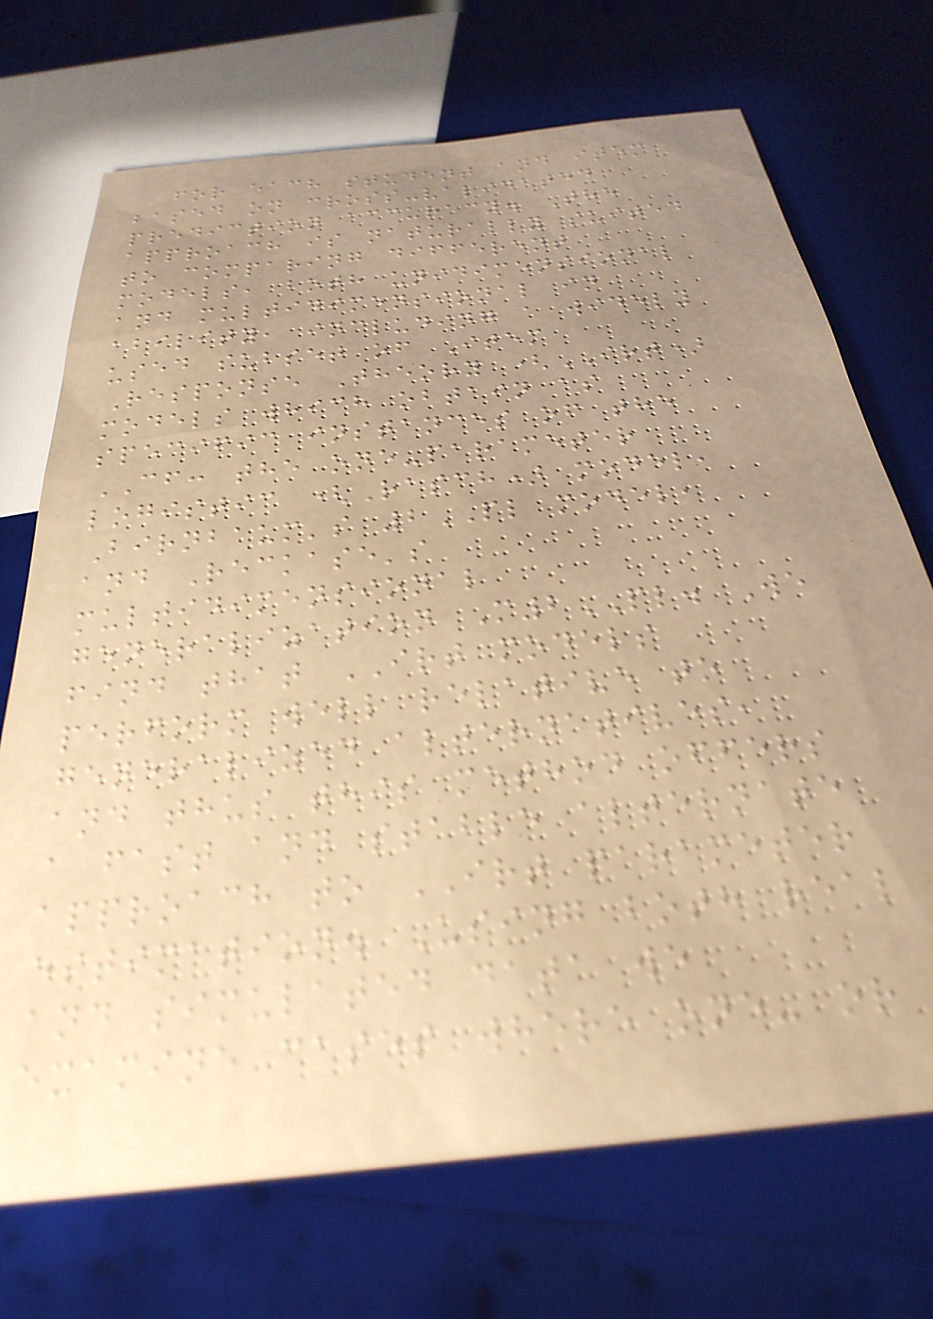for each student and item
based on cross-validated
prediction accuracy. The
approach is naturally suited
to comparing different
models, both unidimensional
and multidimensional in
ability, including a widely
used subset of Item
Response Theory (IRT)
models which obtain as
specific instances of the
CF: the one-parameter
logistic (Rasch) model,
Birnbaum's 2PL model,
and Reckase's
multidimensional
generalization M2PL. We
find that IRT models
perform well relative to
generalized alternatives,
and thus this method offers
a fast and stable alternate
approach to IRT parameter
estimation. Using both real
and simulated data we
examine cases where one- or
